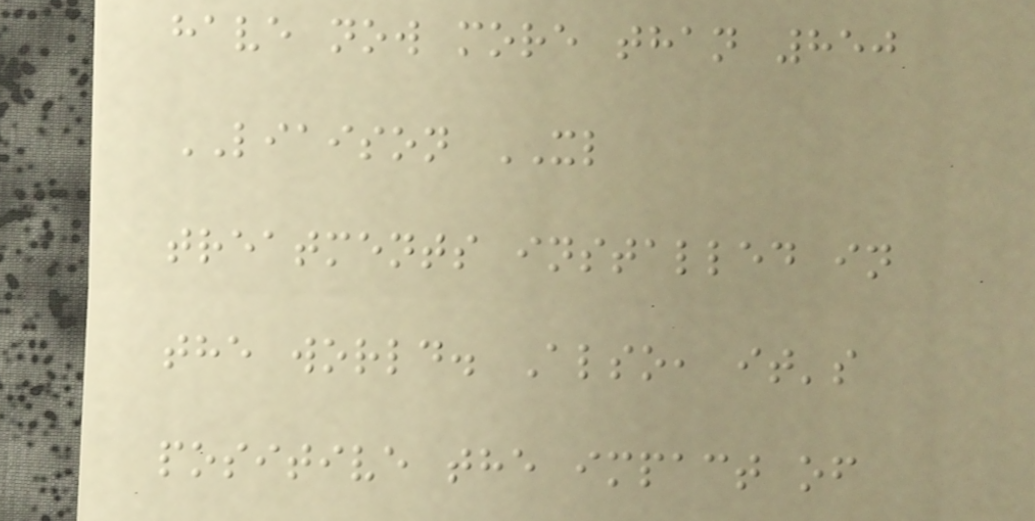have now more than 850
LIAISON XL
treatments installed in
the world. Also, it's
positive the impact of
